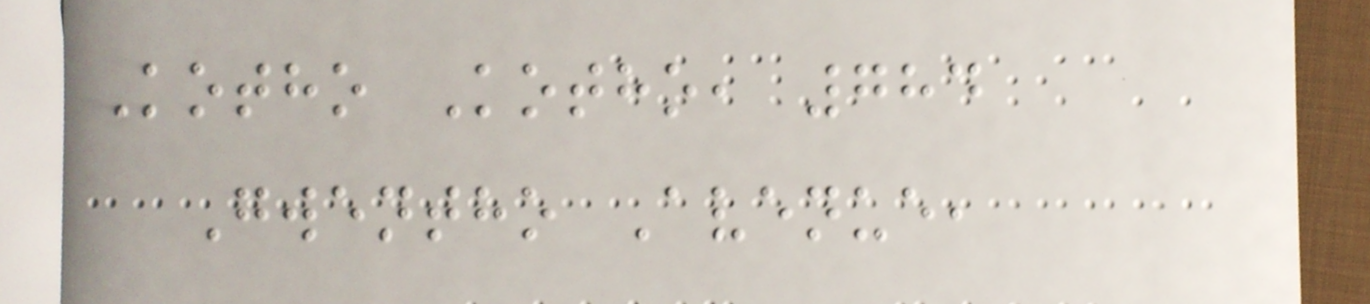Kotho Kotho, 784
Gwentho Avenue,
